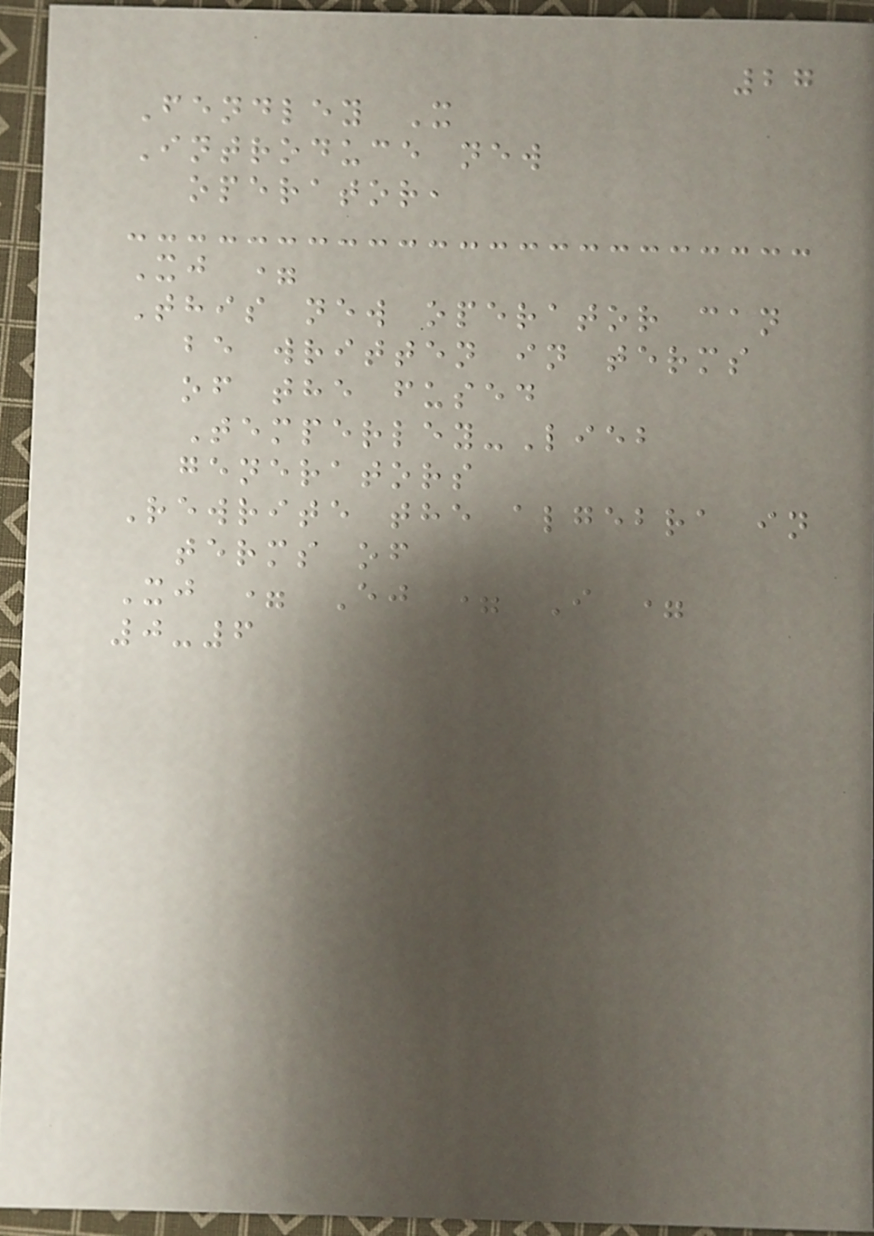27
Fendley X
Introduce new
operator,
Xj =
This new operator can
be written in terms
of the fused
Temperley-Lieb
generators
Rewrite the algebra in
terms of
Xj = Ej = I =
0-6
